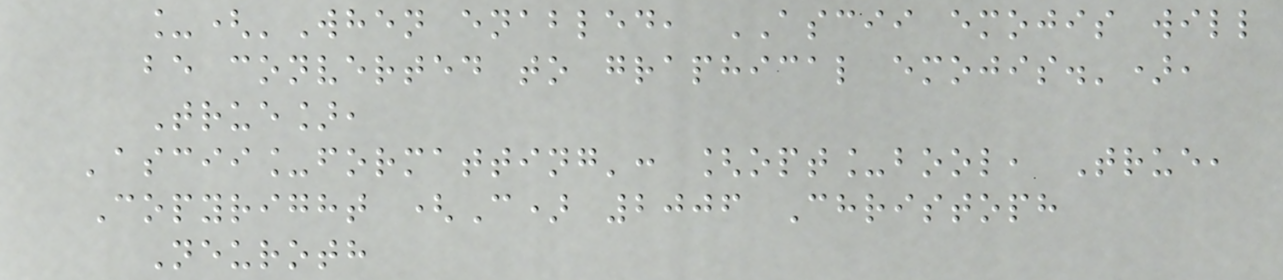_('When enabled, ASCII emojis will
be converted to graphical emojis.'),
True],
'ascii_formatting': [opt_bool, True,
Copyright (C) 2006 Christoph
Neuroth
